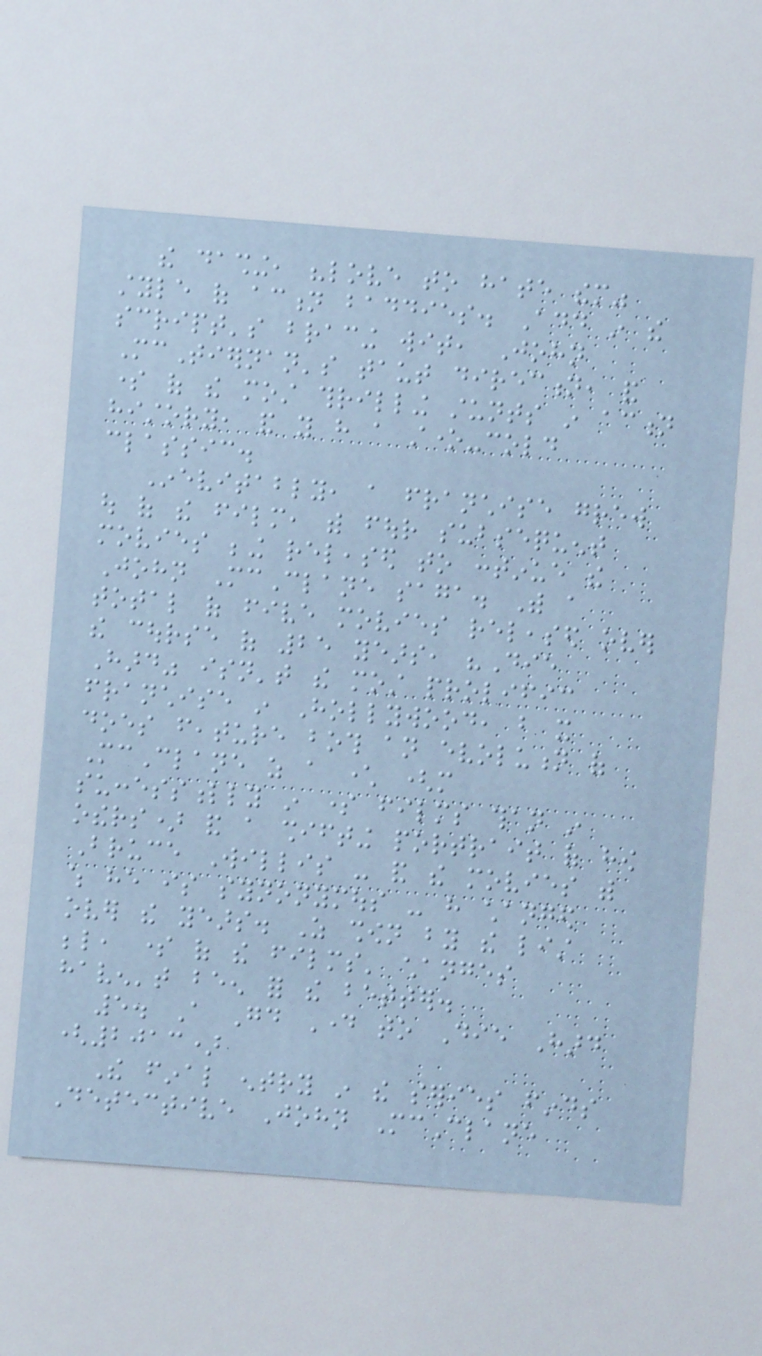the dashing, "love to hate them"
style of action baddies. Add in the
script's bracing wit, John
McTiernan's taut direction, and
some of the most thrilling stunts in action
history, and you have a stone-cold
classic.
Inevitably, a franchise grew
out of the film, with four subsequent
movies being released to continue the
John McClane saga. With a
total of five movies released over
the course of 25 years, "Die
Hard" isn't the most prolific
franchise in Hollywood, but it
does feature both an evolution of
McClane as a character (more
successfully in some films than in
others) and a shifting portrait of how
Bruce Willis - and the movies with
which he is synonymous - have changed
over the years. As shown by the list
below, some of the films' changes
haven't been for the better.
5. A Good Day to Die Hard
(2013)
The final entry in the series finds
Detective John McClane
